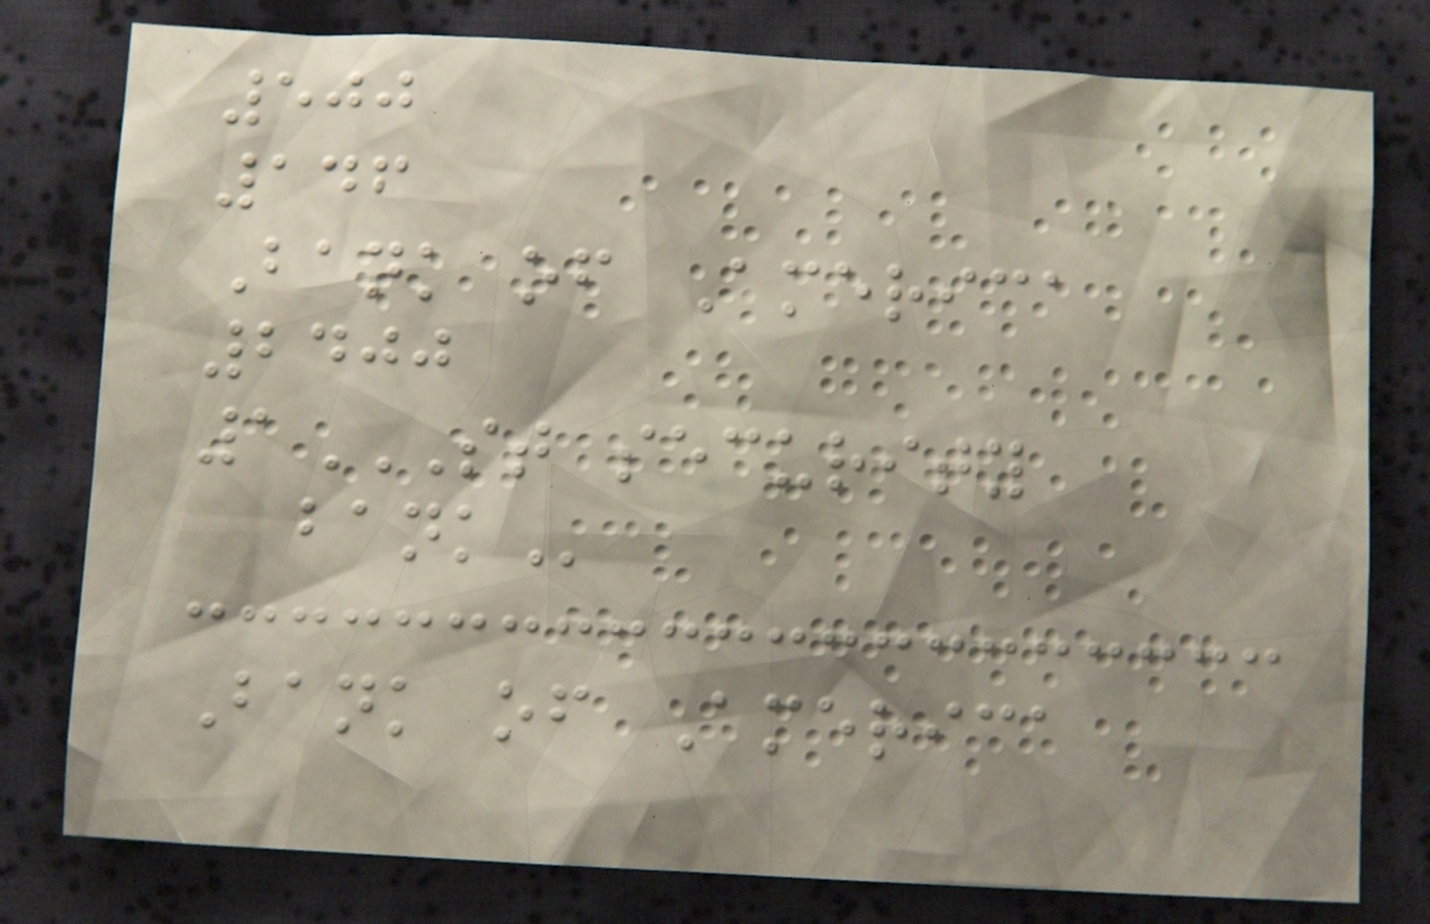500
146
Bank of America
2400
1ST SECURITY
BANK
Bank of America
